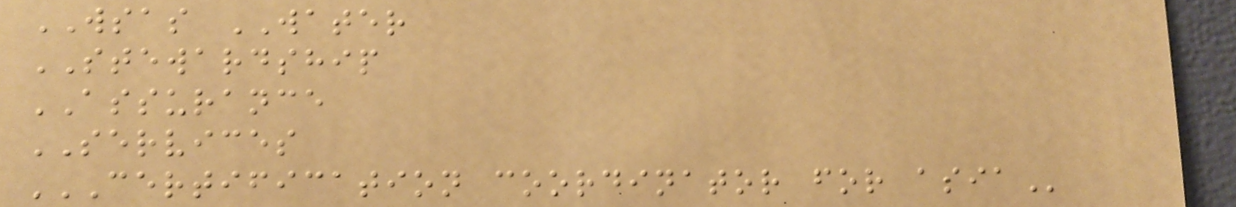WSAS WATER
STEWARDSHIP
ASSURANCE
SERVICES
CERTIFICATION COORDINATOR FOR ASIA
